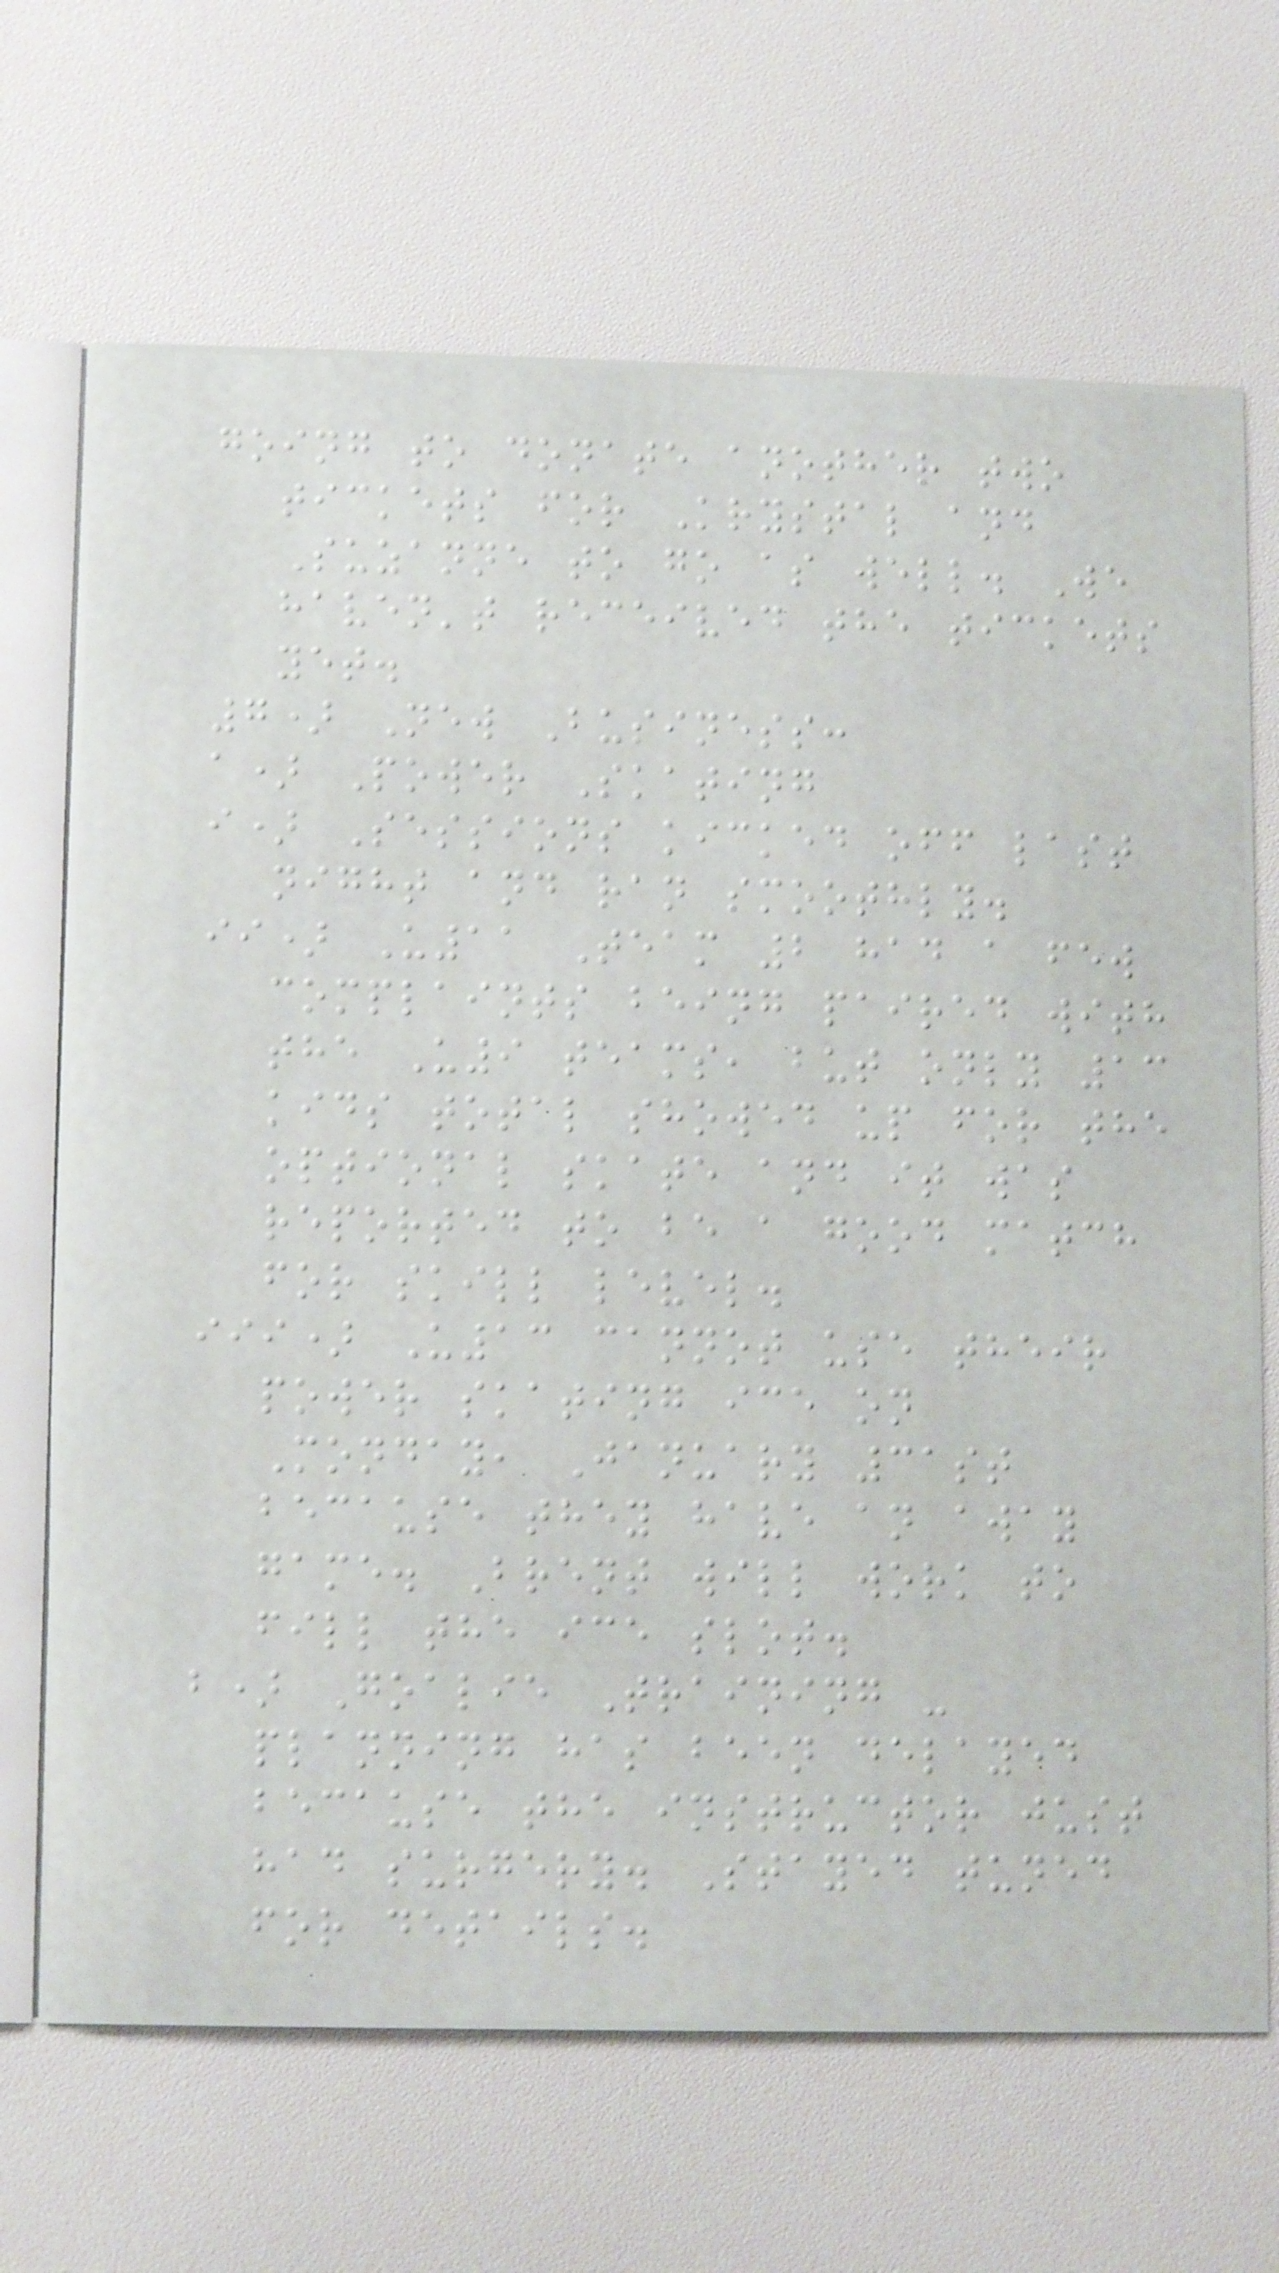going to donate another two
tickets for Krystal and
Suzanne to go as well. We
haven't received the tickets
yet.
7) New Business:
a) Power Skating
i) Sessions kicked off last
night and ran smoothly.
ii) U11 Team 2 had a few
complaints being paired with
the U9 teams, but only 13
kids total showed up for the
optional skate and it was
reported to be a good match
for skill level.
iii) U13 cannot use their
power skating ice on
Monday, January 31st
because they have an away
game. Brent will work to
fill the ice slot.
b) Goalie Training -
planning has been delayed
because the instructor just
had surgery. Stayed tuned
for details.
